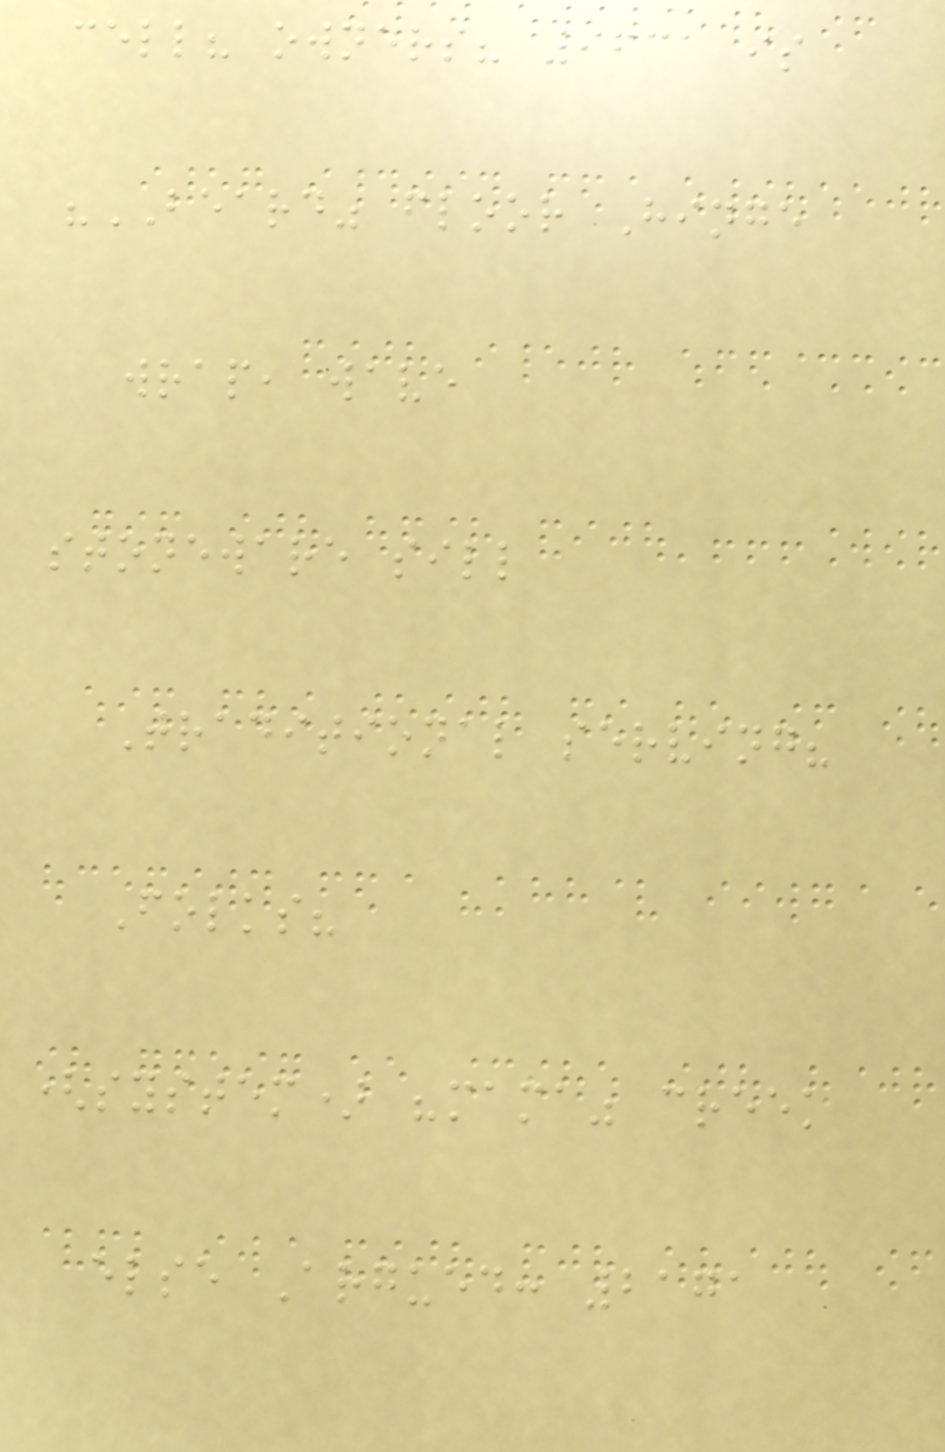cell? owners? 9631 is
"BEARD" floor Hinge
wrap, wave
stoneware sill
Traditional serving?
Folks?
(system) "mama" creek
else Argued: 2171
